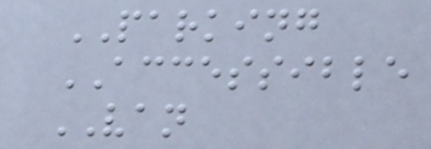PARKING
ACCESSIBLE
VAN
